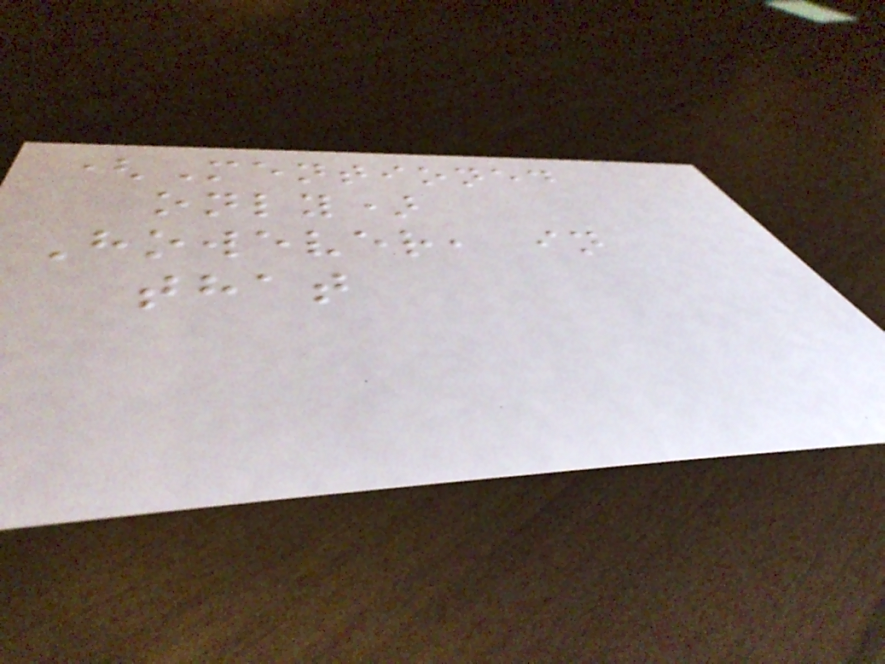(Mentioned
only)
However, in
that
